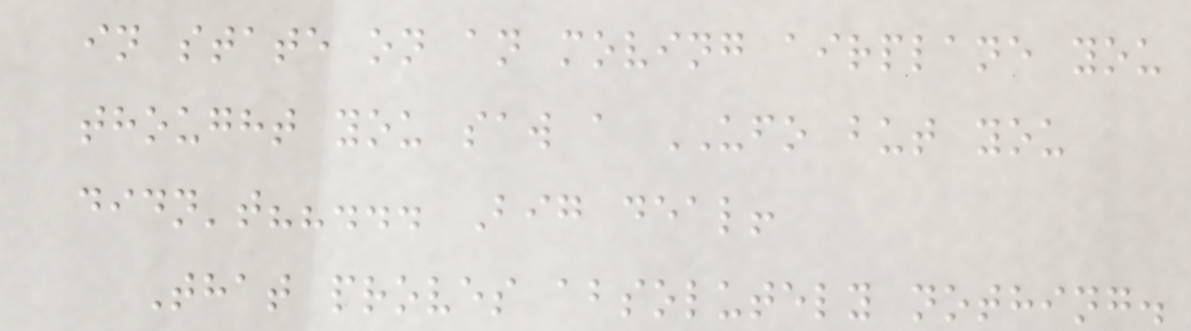in state on an moving airplane you
thought you saw a UFO but you
didn't??... Big deal!
That proves absolutely nothing.
